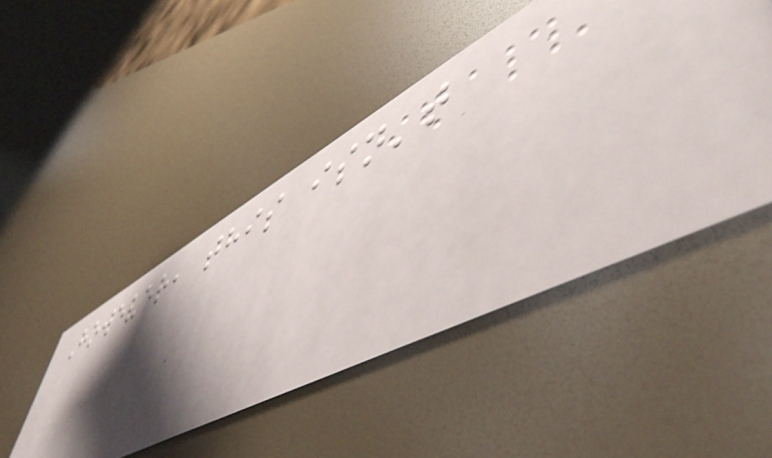However, this isn't
